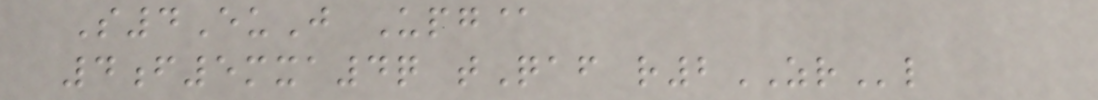S4EuJ Upg@
4f5mxa4q tQaf r2ZRl
